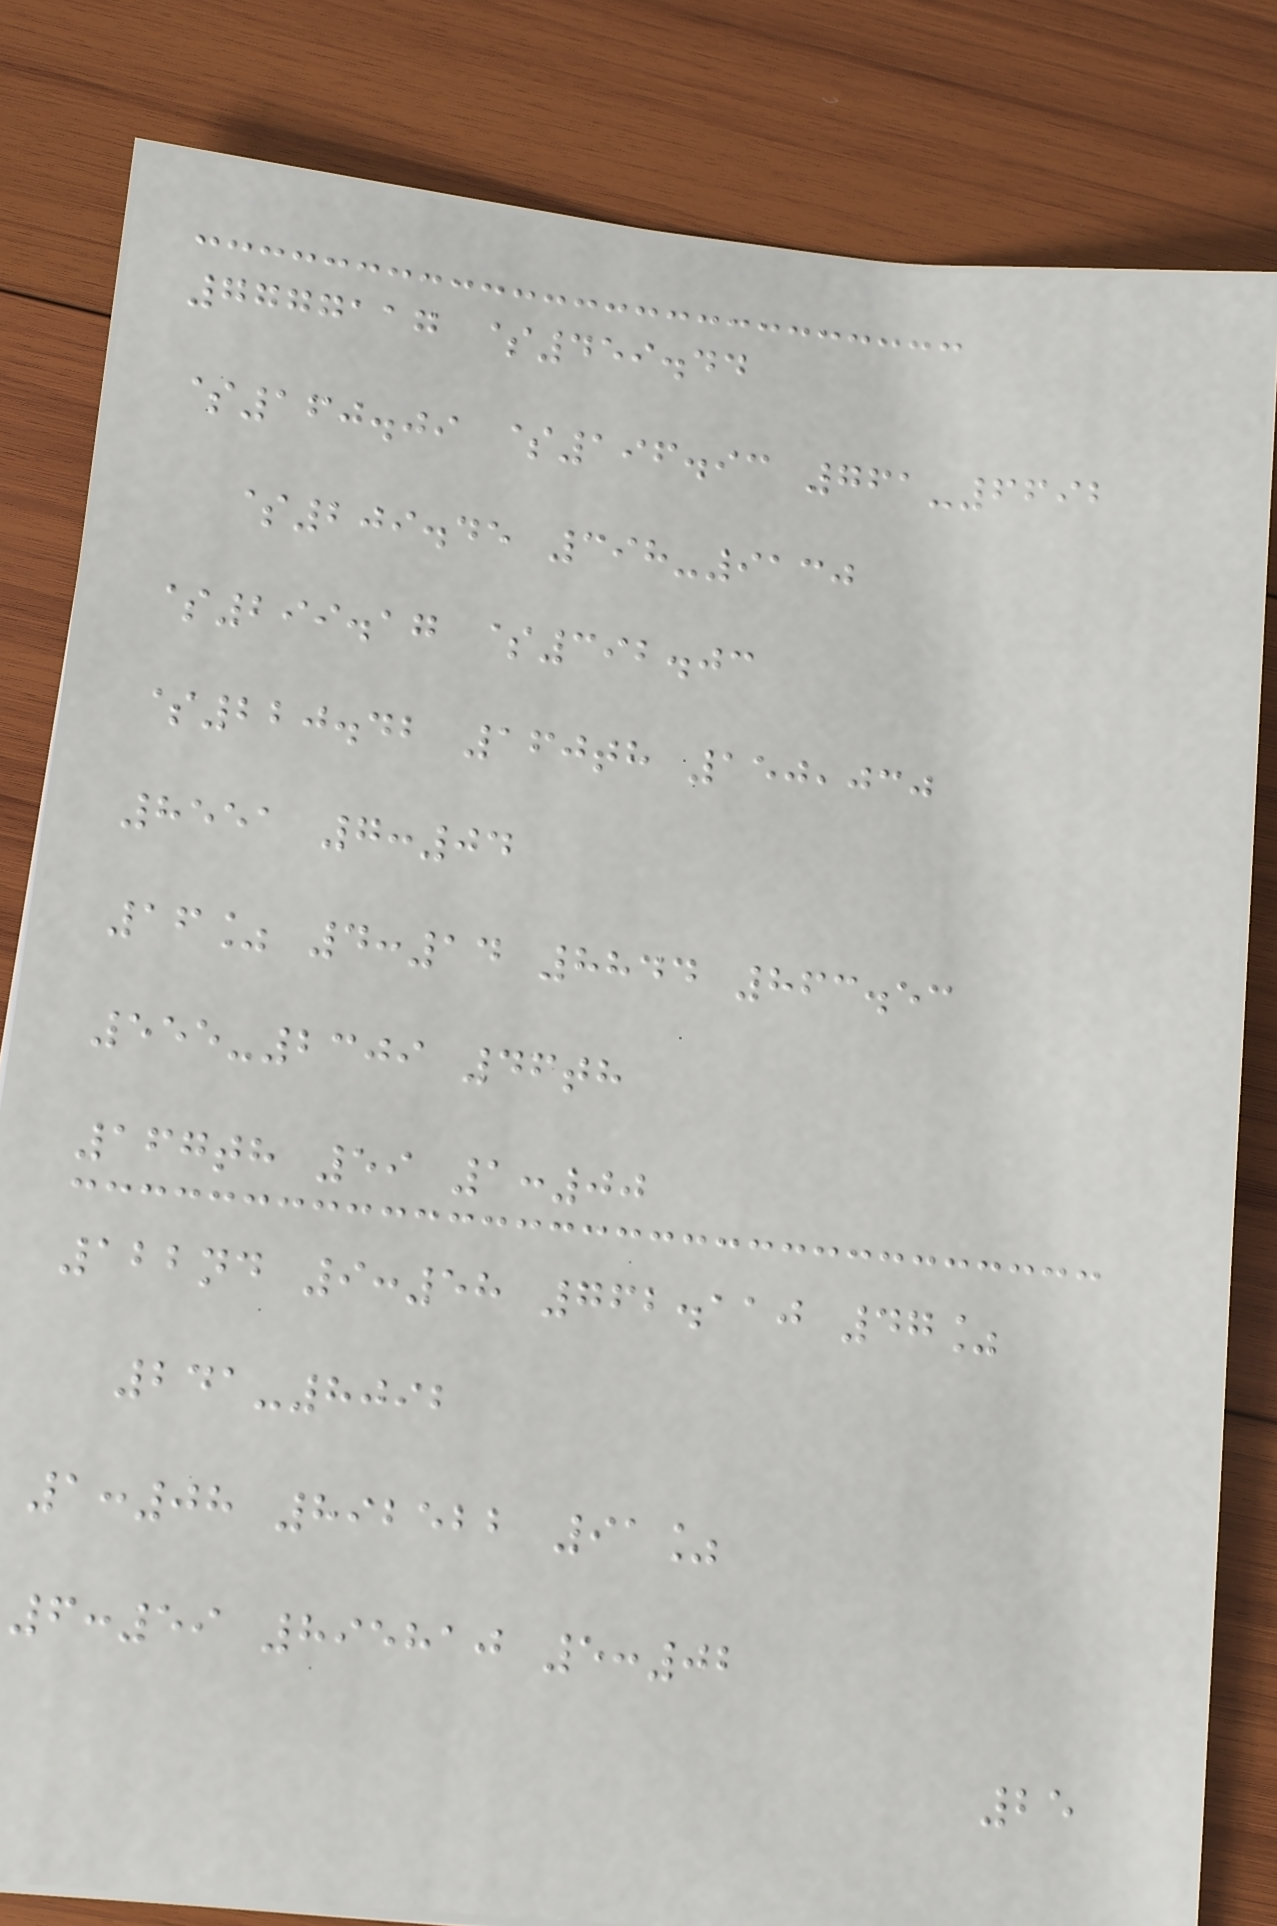7777117 $459.44
$160.09 $196.93 761-6692
$209.45 398-9130
$299.17 $392.03
$220.42 160th 150,030
8551 7:04
16% 4:14 8844 863.53
555-2309 46th
167th 59 1:00
122nd 9:58 762.110 47%
241-8092
1:08 892522 91%
6:59 895810 5:02
25
